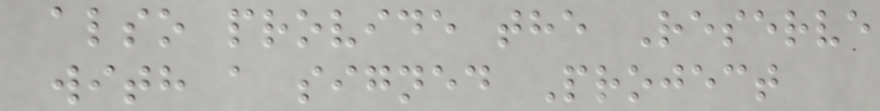also provide the Reserve
with a signed Project
